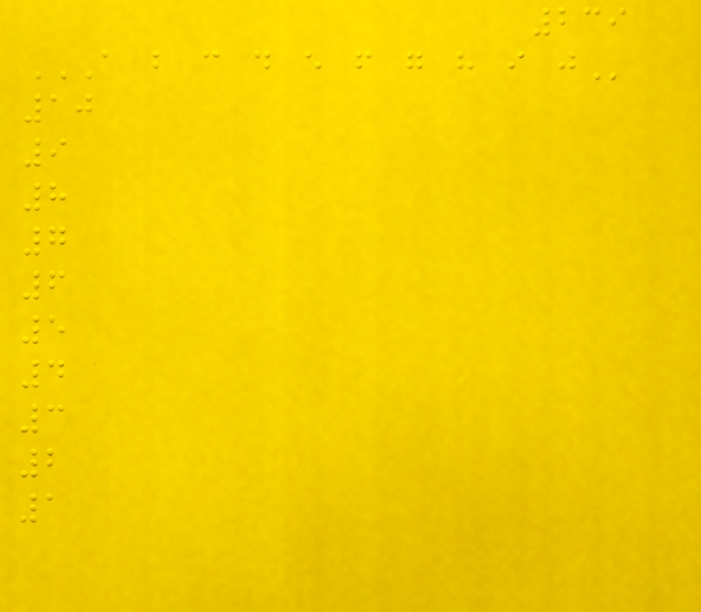239
A B C D E F G H I J
10
9
8
7
6
5
4
3
2
1
